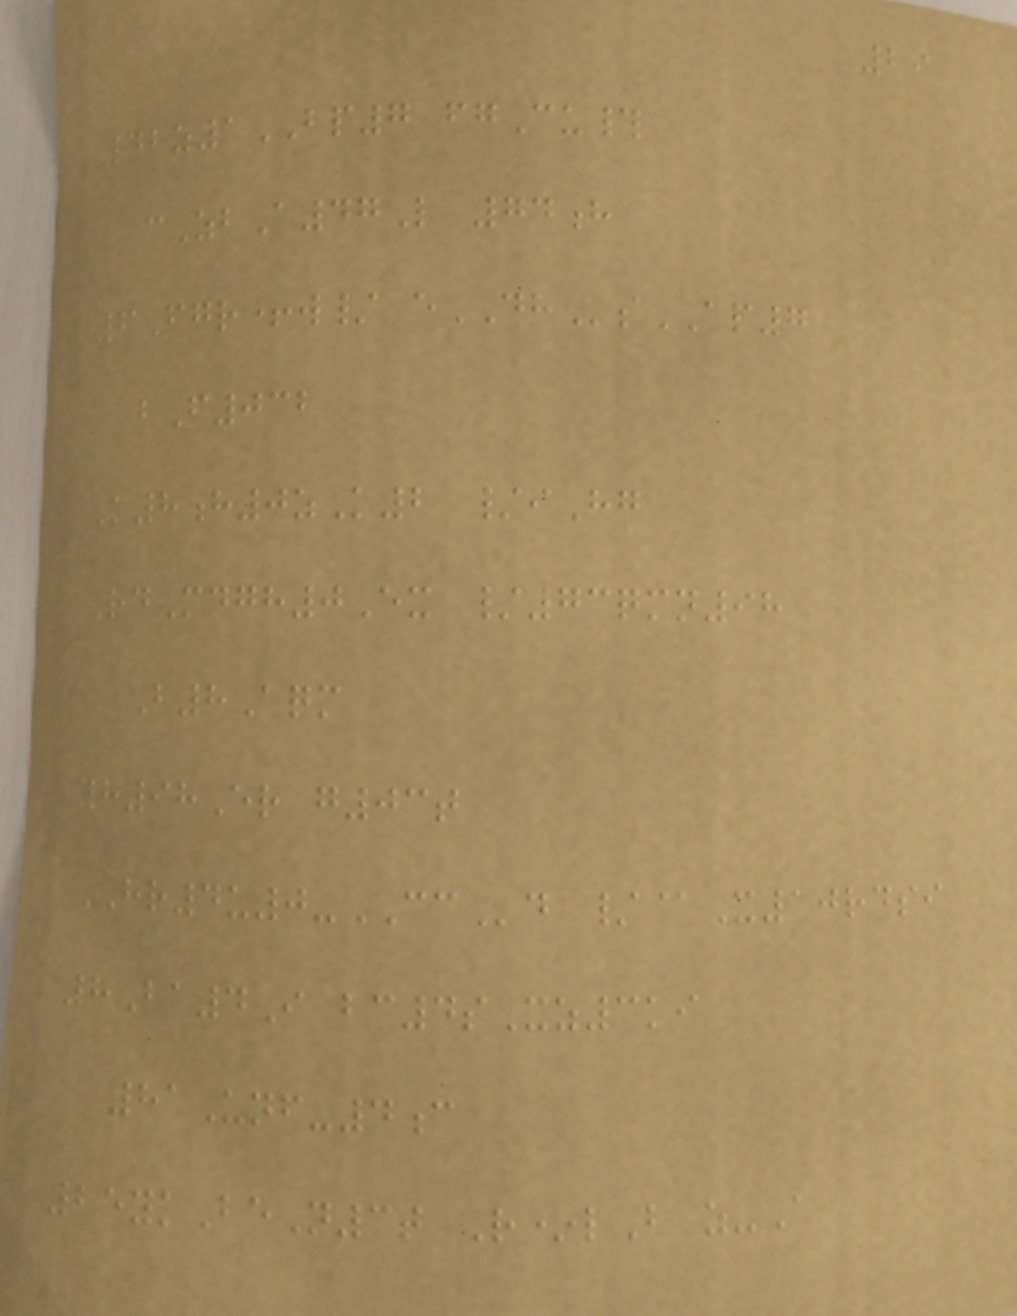29
42z1BP7 fgCu#
cZbA47L 74h
6Fgr+w/ eDHsAP7
bF032
K8h0zK2 /iHg
RdMdgh0Ex /73qmn98
B8Aqm
yh98Er g03t
HR4u0-CCd /@X10rdsi
8Ba4I bc4sXz3ki
81Unf-4c
25ykBeN3t R*lB z-A
